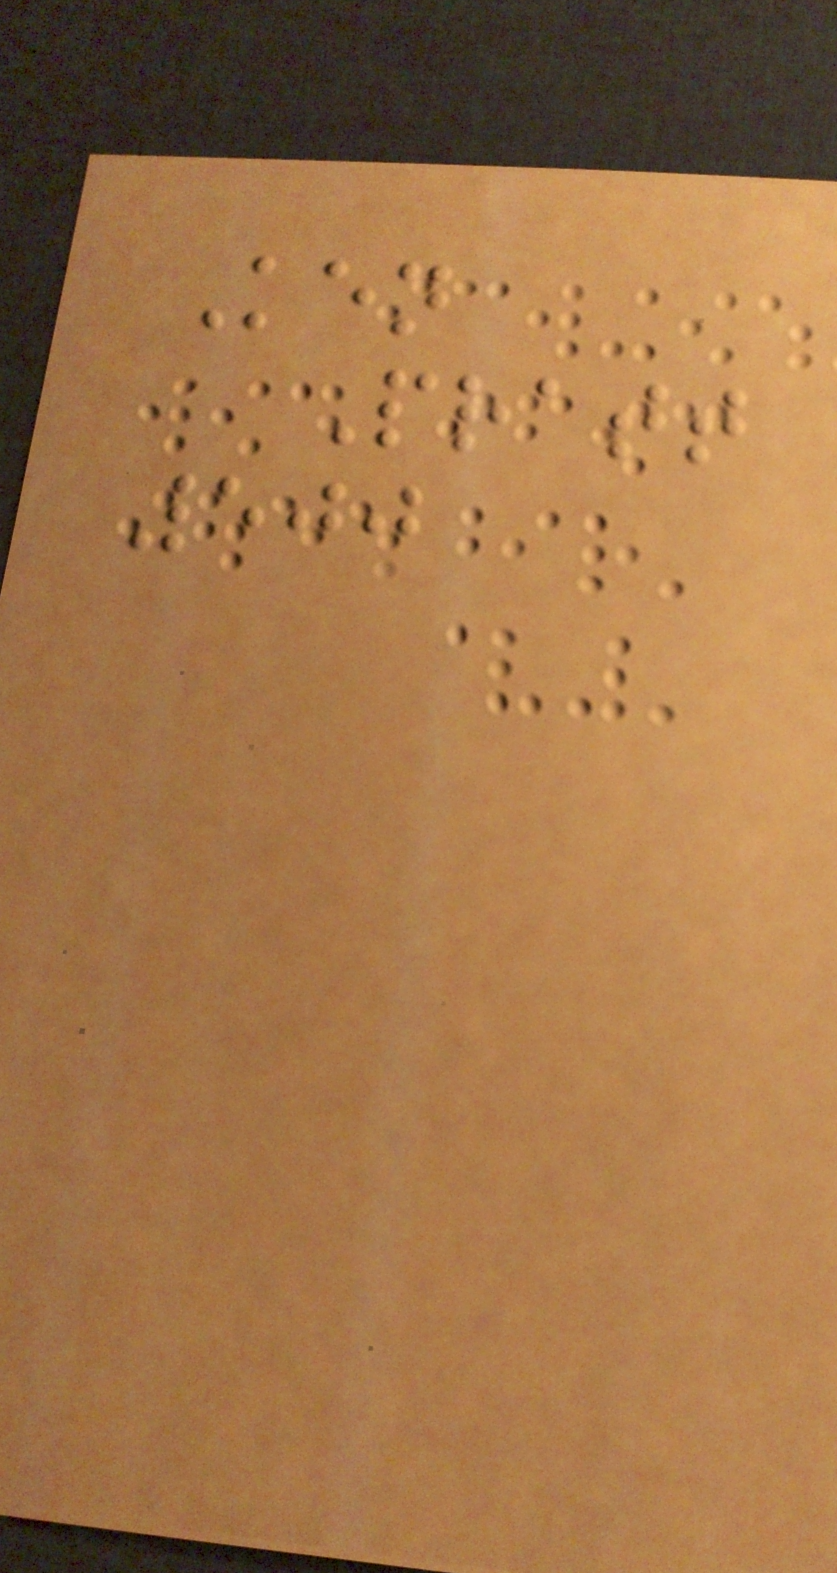Ken
Pratt
500
